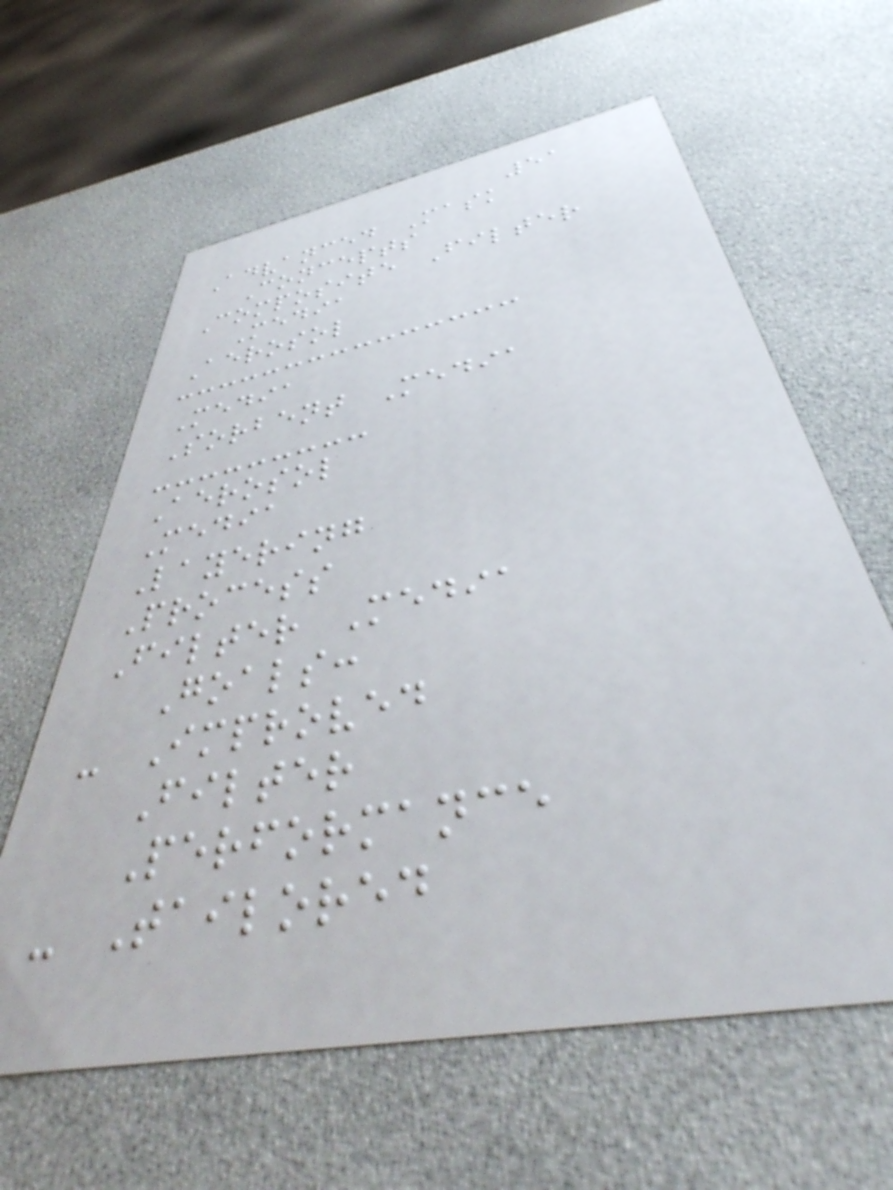51
Advanced Mask
Concepts
Composite Filter
Media
Aerosol
Media
Sorbent Media
Aerosol
Media
Layering
Process
Filter Media
Goals:
- Improved
Filter
Performance
- Tailored
